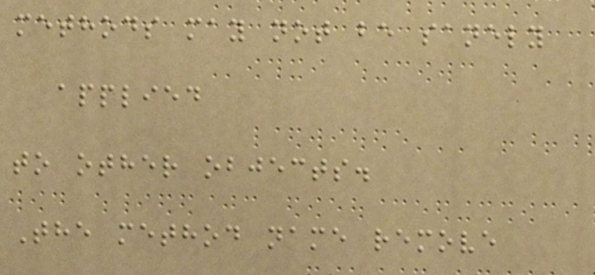methods may not be sanely
applied
to other objects.
The method name remove
